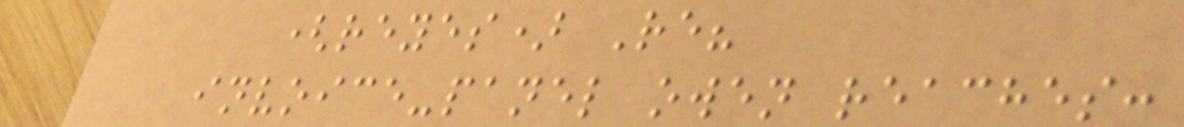(reyes) Re?
invoice-panel owen reaches:
